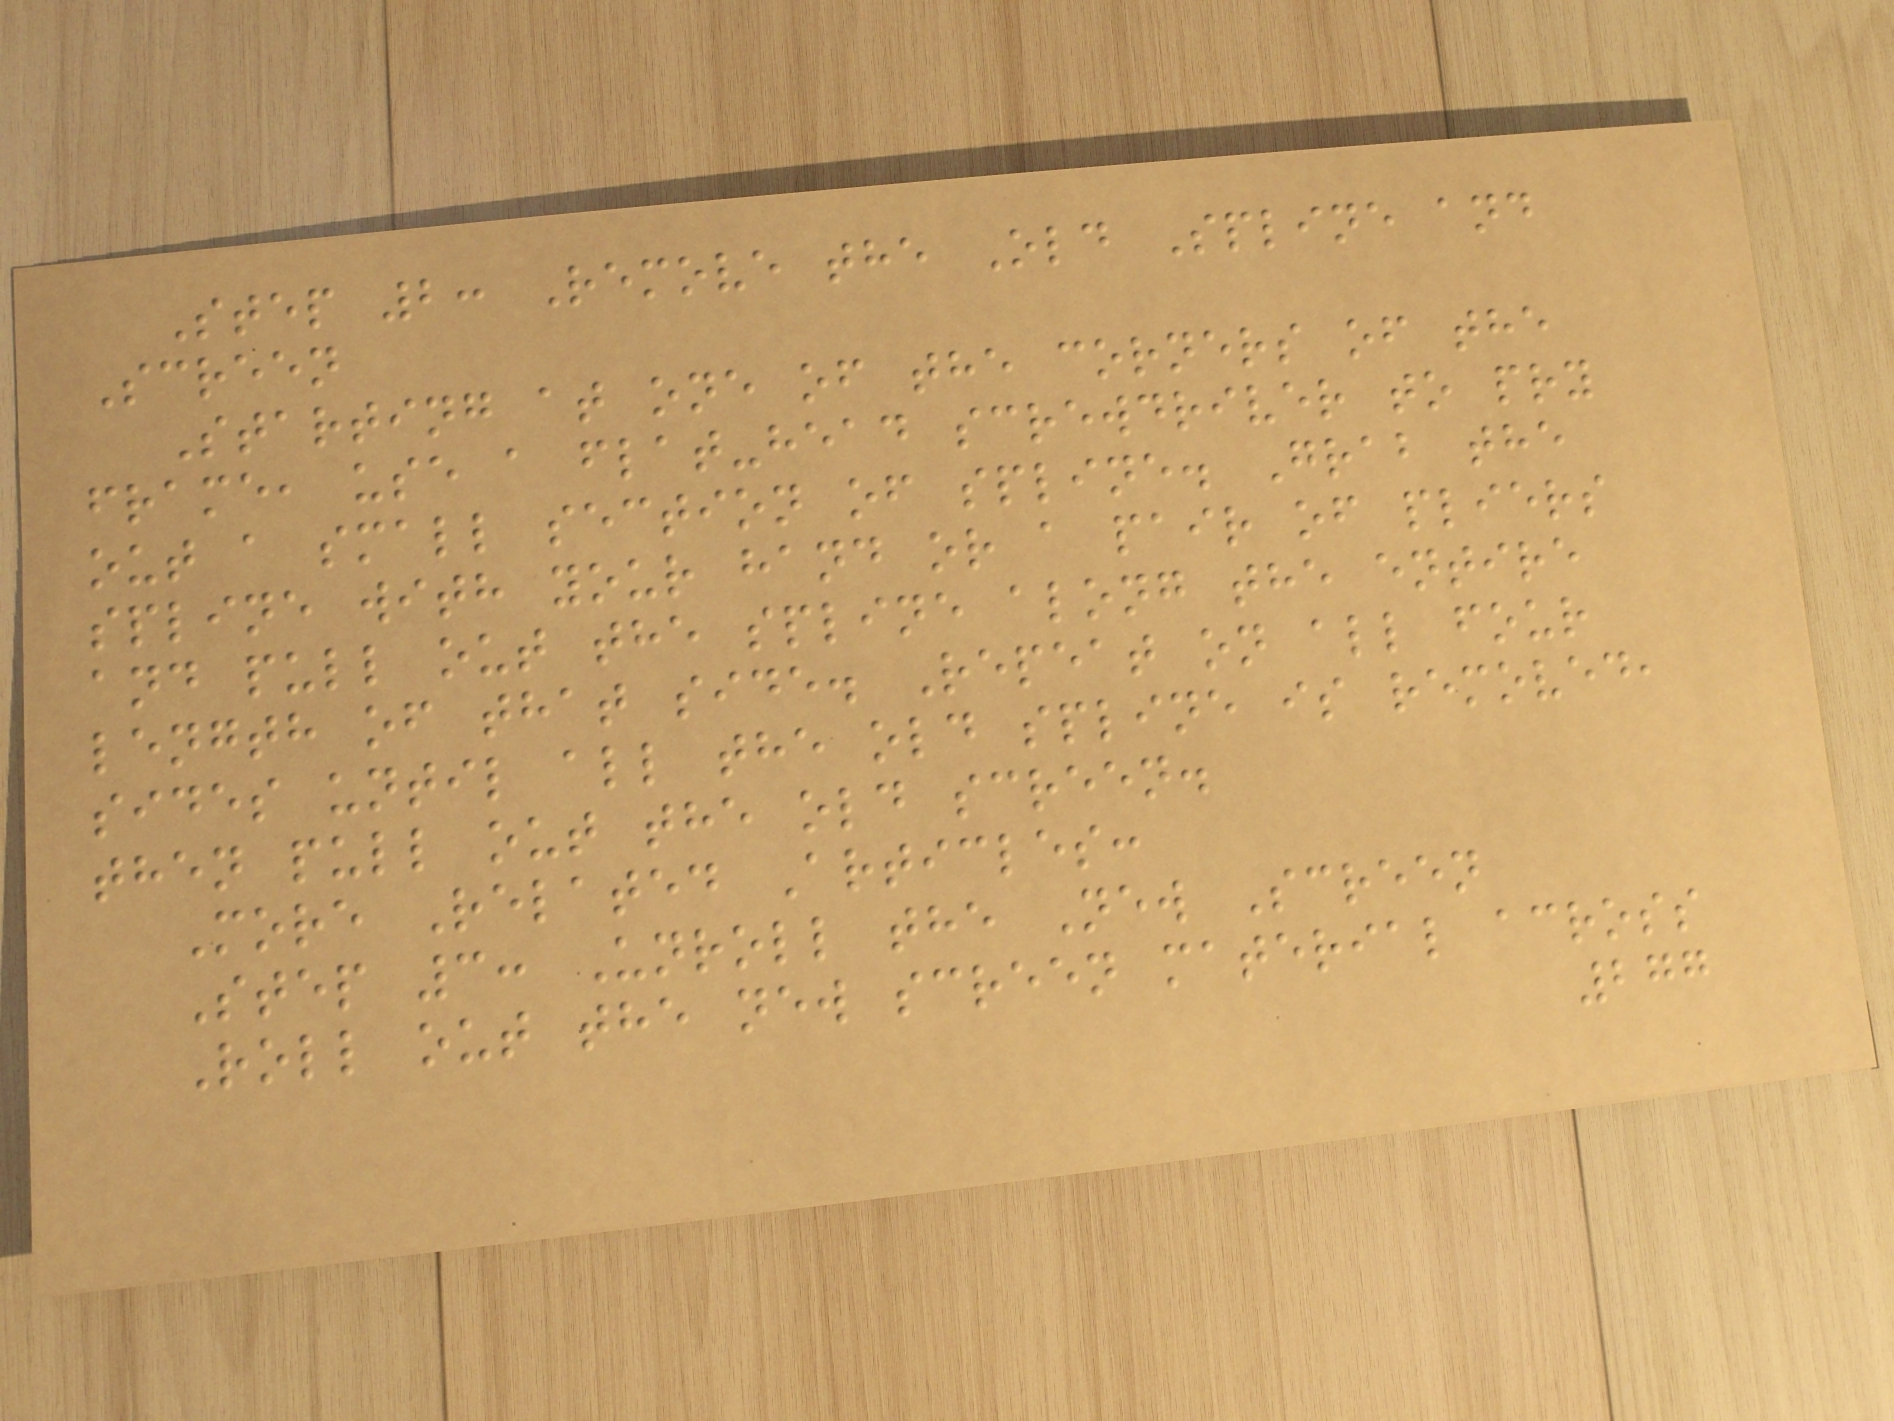Step 2: Remove the Old Spline and
Screen
Starting at one of the corners of the
frame, use a flat-head screwdriver to pry
out a small section of spline. Grab the
spline with your hand or a pair of pliers
and pull out the spline along the entire
length of that side. Repeat on all four
sides until all the old spline is removed,
then pull out the old screen.
More Related Articles:
Step 3: Unroll the New Screen
Roll out the new screen material across
277
